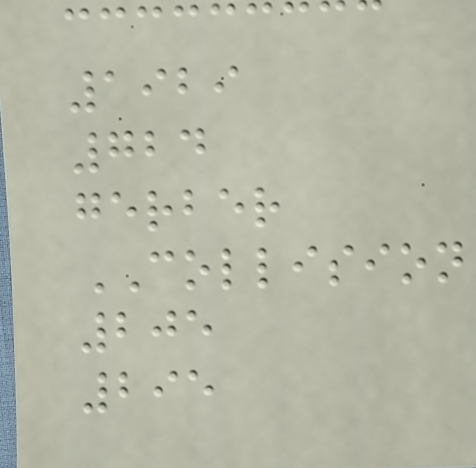1929
724
gerber
COLLISION
205
295
